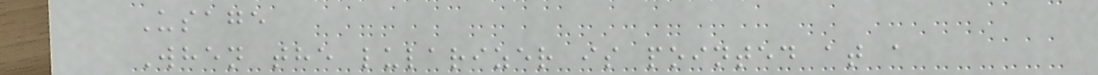Usage
When the lularizer is pointed at a
